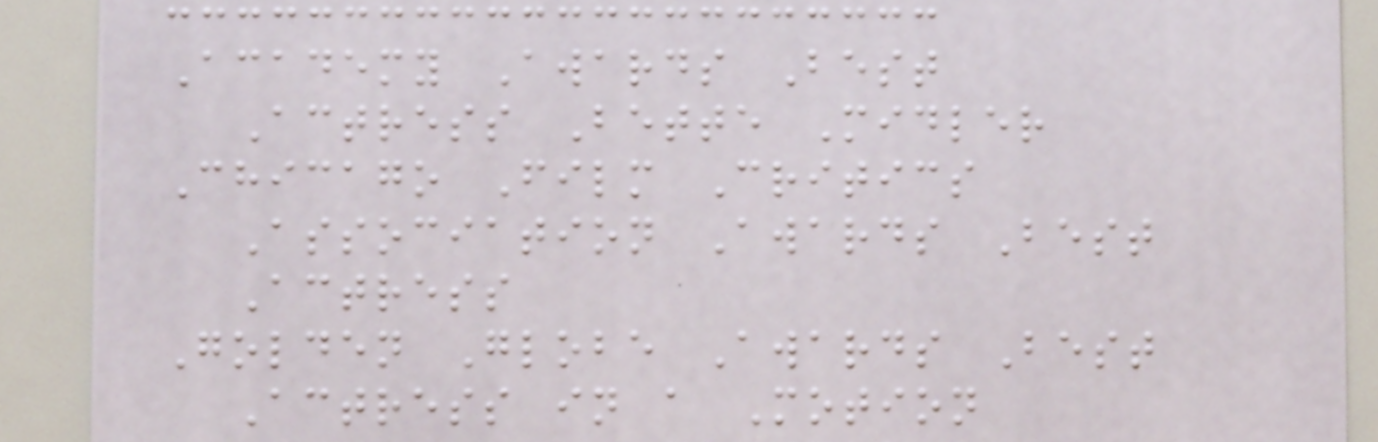Academy Awards Best
Actress Bette Midler
Chicago Film Critics
Association Awards Best
Actress
Golden Globe Awards Best
Actress in a Motion
